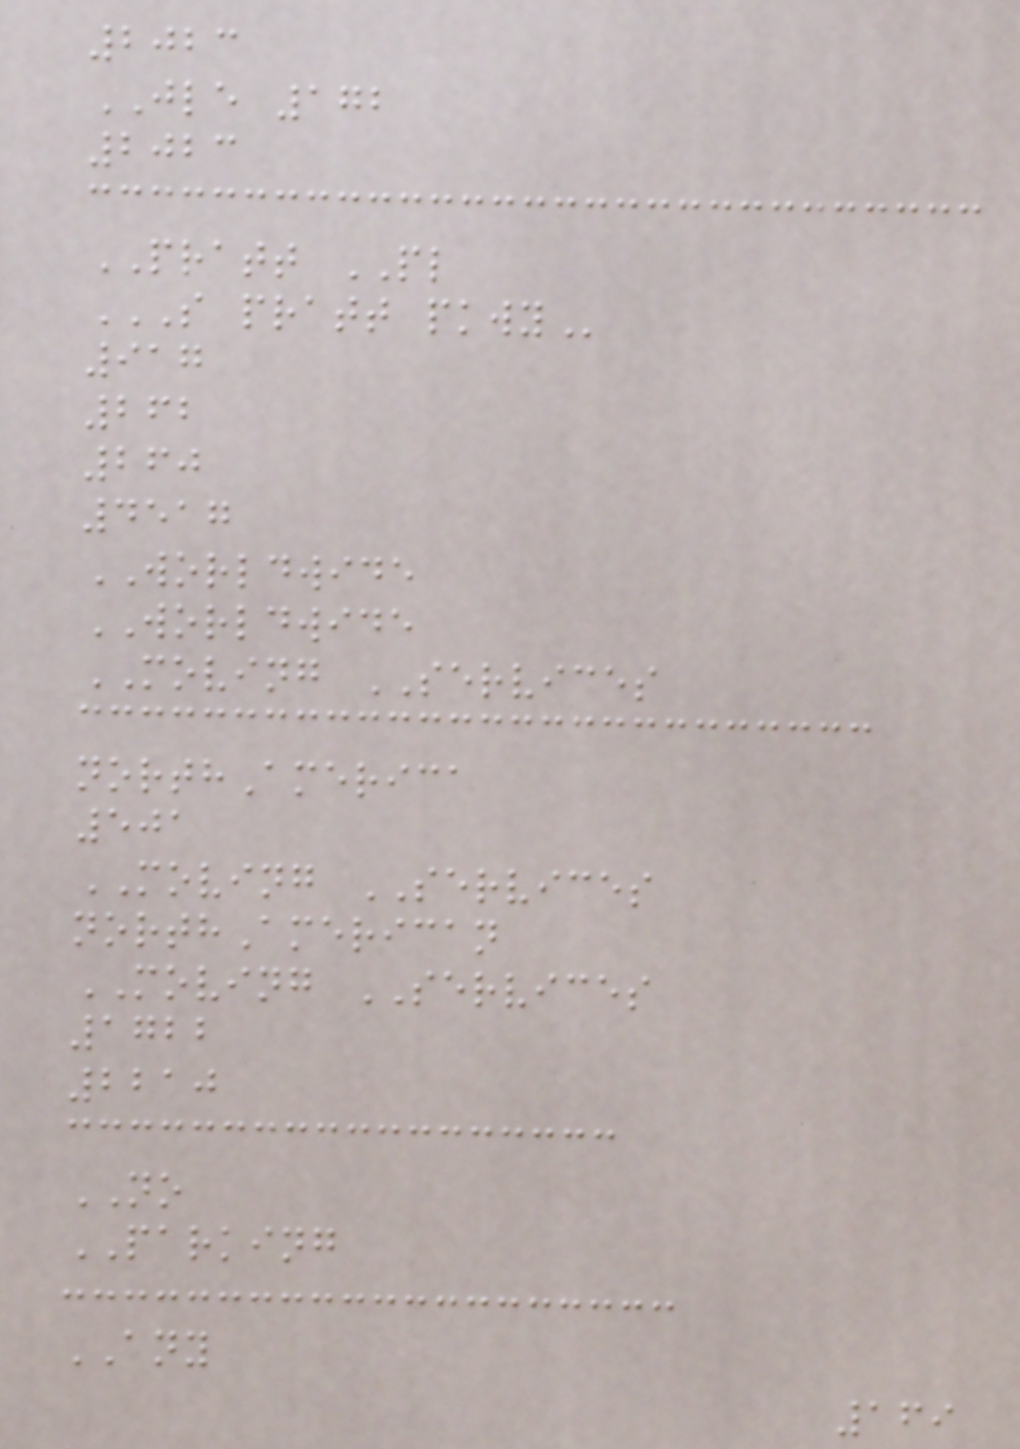2023
JLE 172
2023
PRATT PL
S PRATT PKWY
917
262
260
4517
WORLDWIDE
WORLDWIDE
MOVING SERVICES
northAmerica
501
MOVING SERVICES
northAmerican
MOVING SERVICES
1722
2210
NO
PARKING
ANY
169
